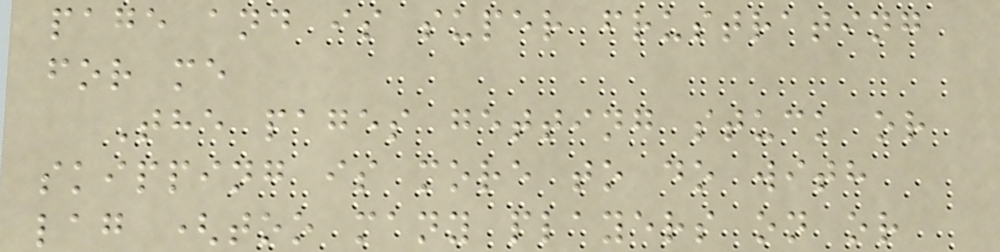page and is super frustrating
for me
The pages getting stuck or
skipping is more to do with
lag (too many players on or
